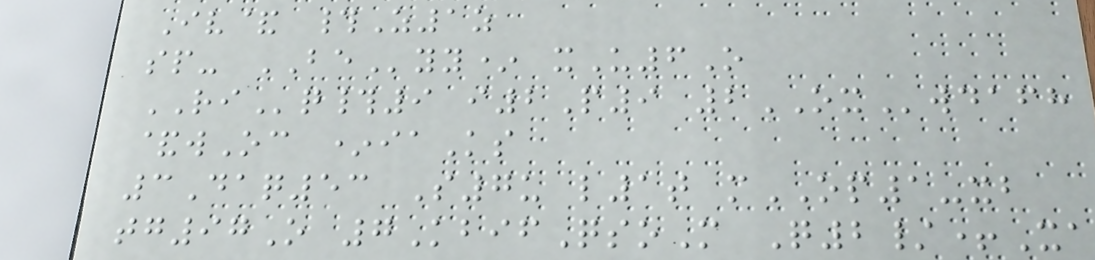Iv& #Z1z
sp- BEyy* xU6O
RIq#9 i2P9 2OXwdafh
&wOc *iaKs
3Daq53 S7u l1t mOP1-xb
tg97O 7KbifQsoM Q2/+Xa
